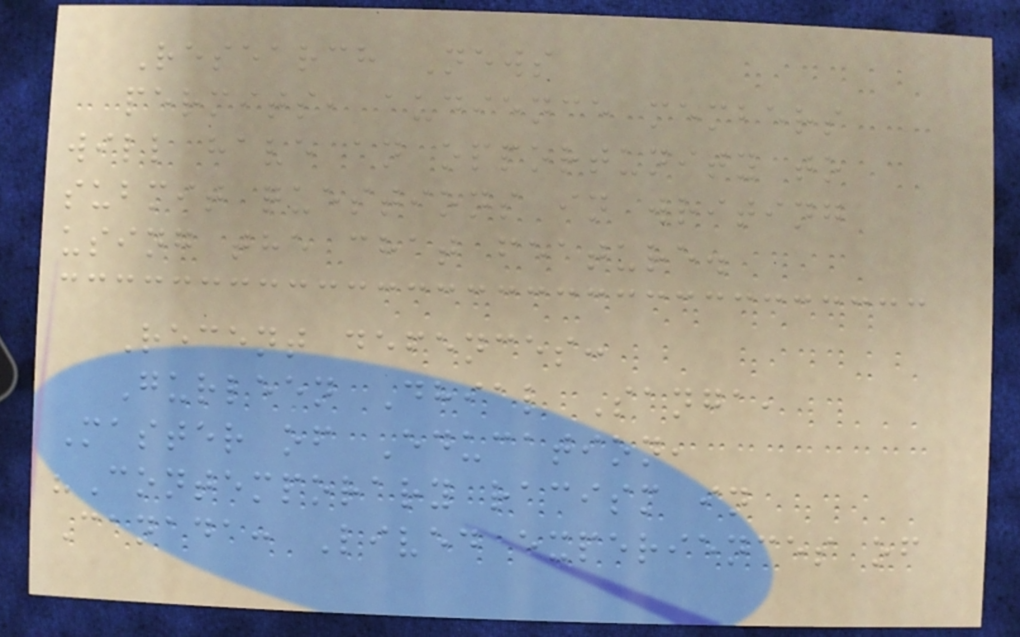Research News
permits, audience members
will have an opportunity to
submit questions in writing
using the chat feature.
Recent defences:
Gurleen Dhial Sanga,
Master of Education,
"Contemporary racism in
Canada: Lived experiences of
